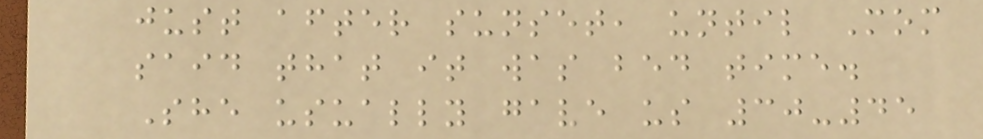just after sunset, until Mom
said that it was bed time.
She usually gave us 30-45
